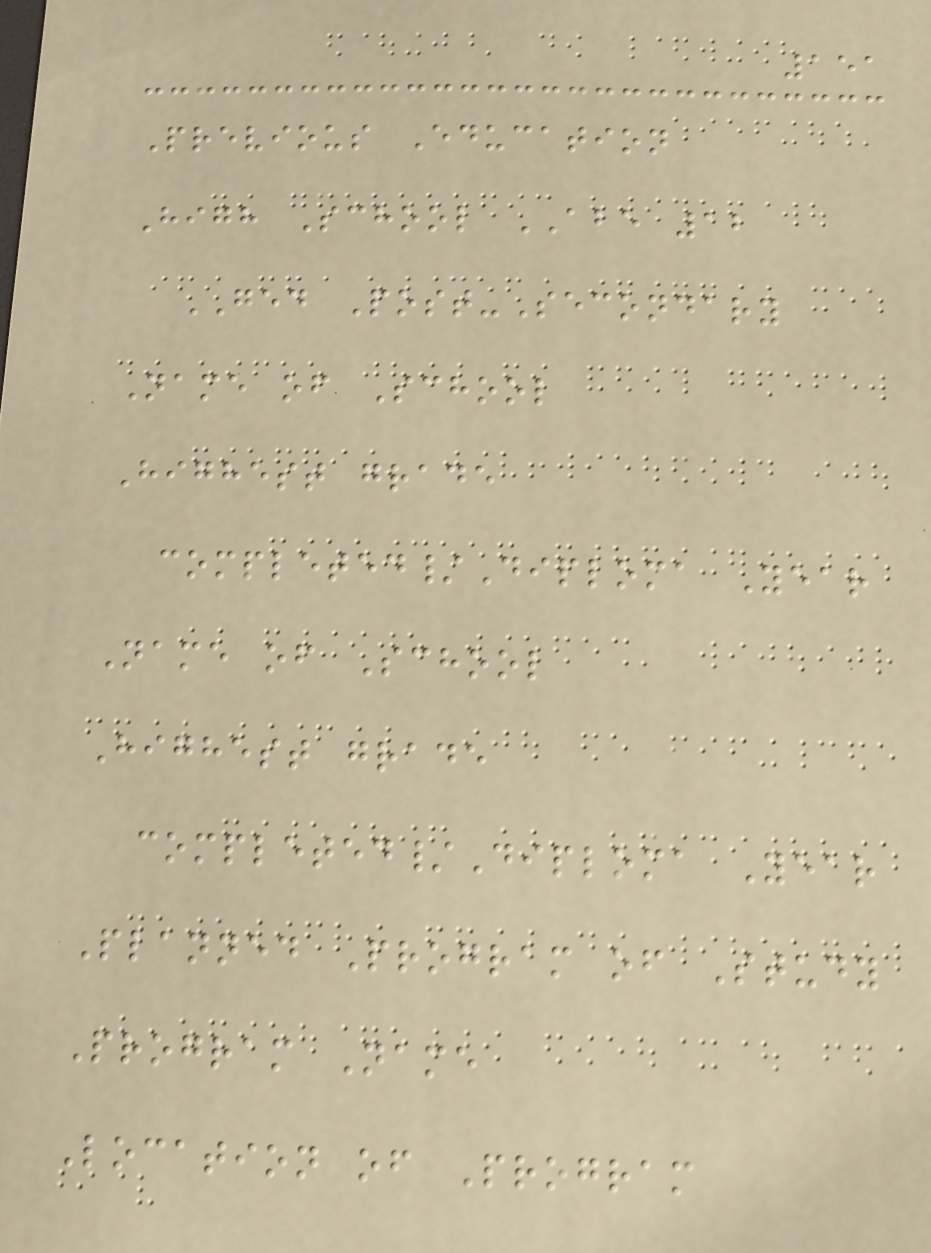151
Previous Education
High School ABE 12
GED Post-Secondary
Name of School
Highest grade
completed/Diploma Year
Name of School
Highest grade
completed/Diploma Year
Planned Program of Study
Program Name
Location of Program
